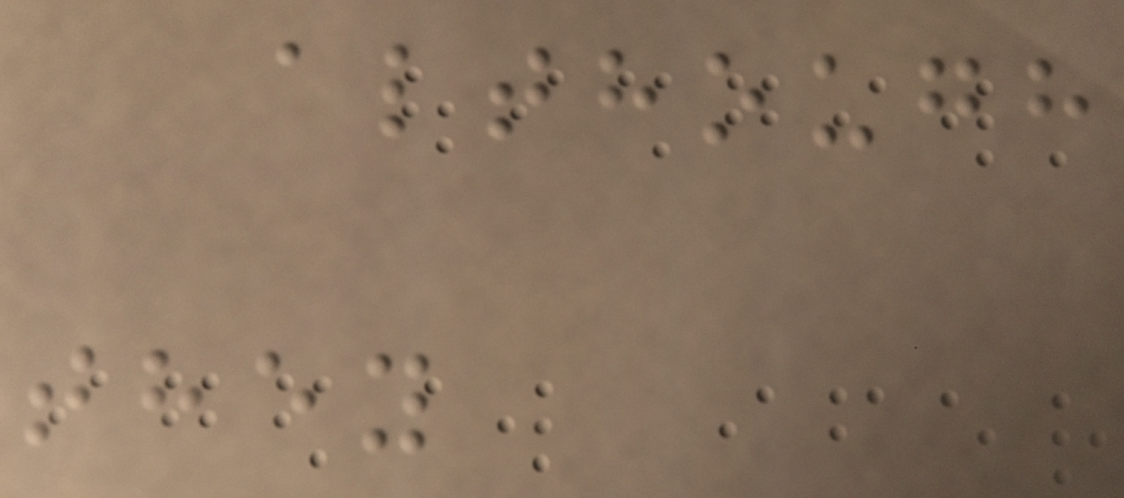although
they
